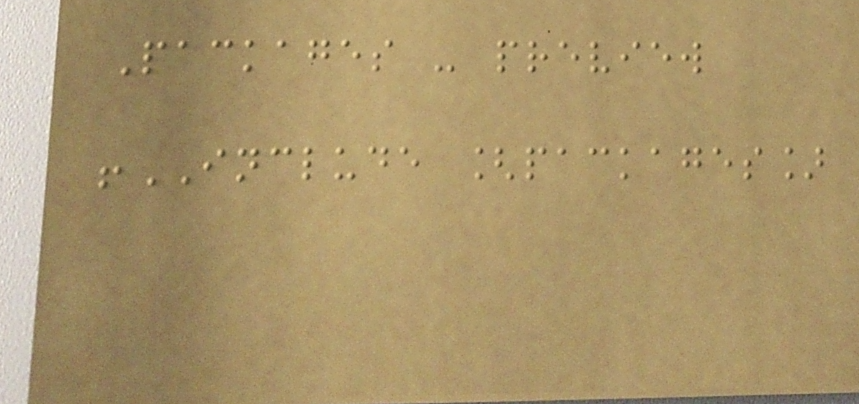Packages - preview
!INCLUDE [packages]
